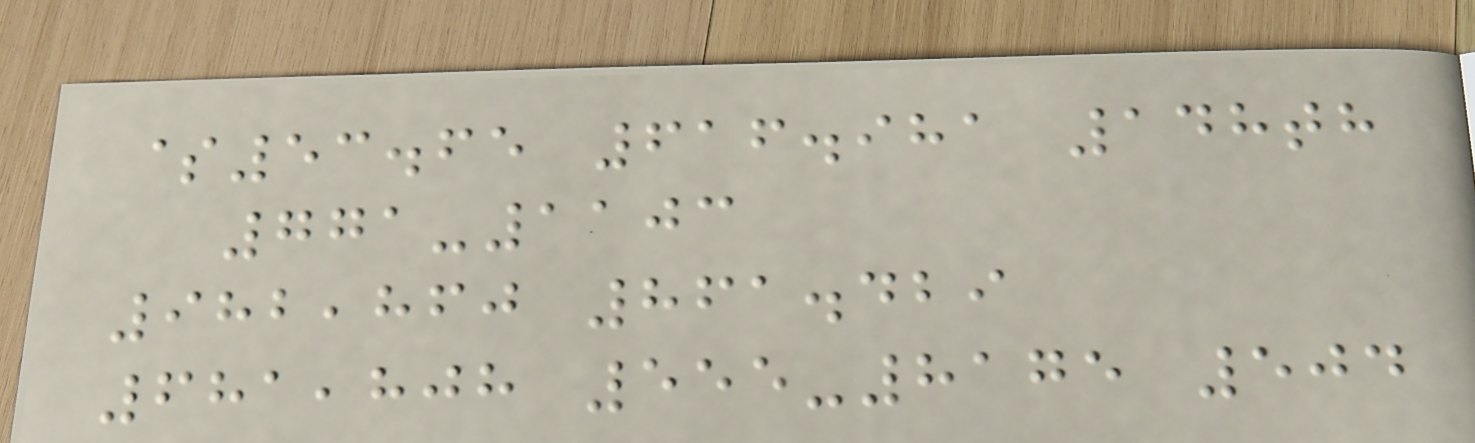$53.65 616.981 148th
771-1103
982,860 861.429
681,808 555-8175 504
